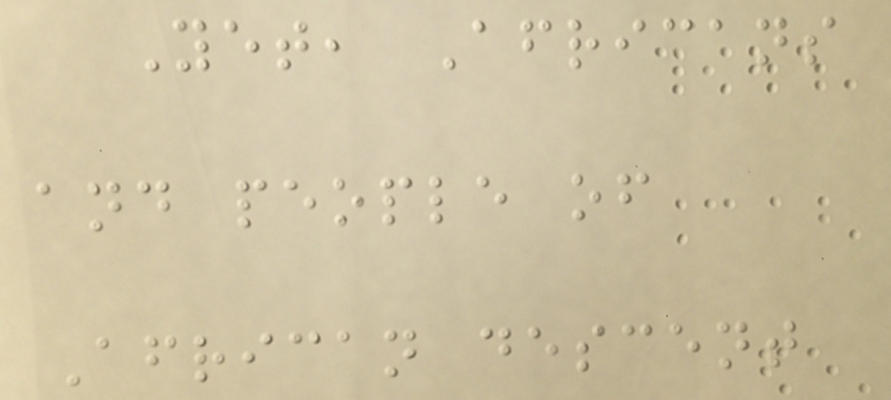Yet, Africans
and people of
African descent
